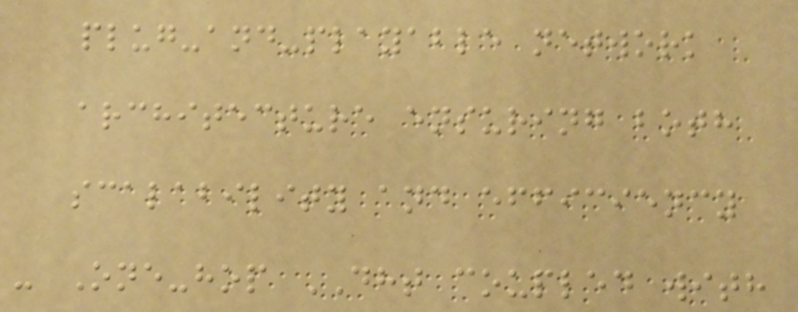plug-and-playable network
architecture ensuring both
scalability and efficiency
- One-hop DHT coupled with
